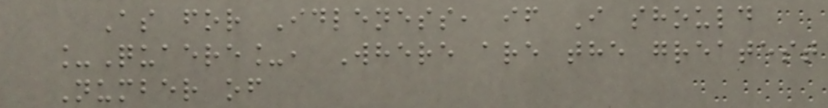As for Idleness, if I should
_Quaere_, Where are the greatest
Number of
